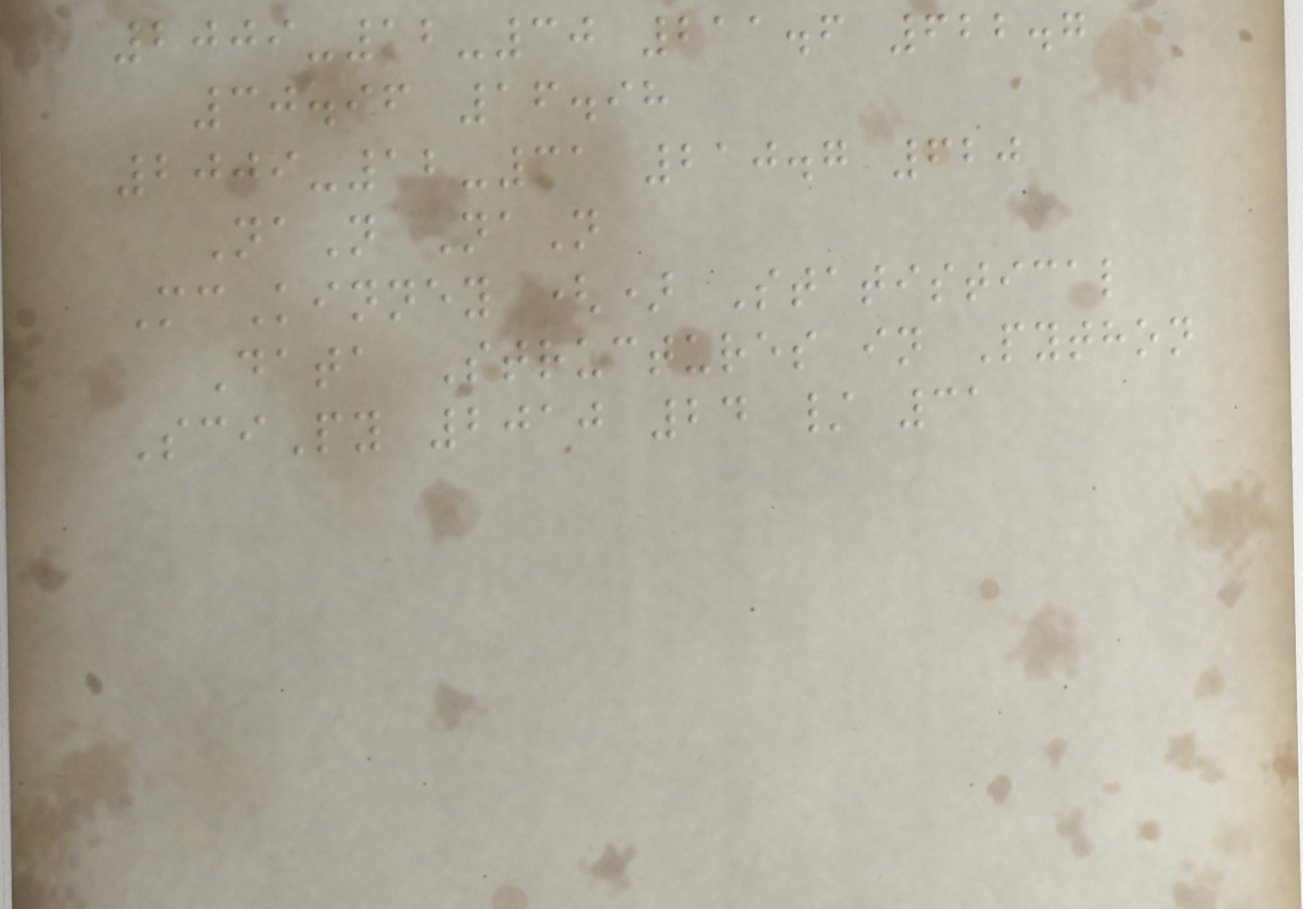2009-12-30 211.6 622.7
30.96 16.98
2009-12-31 210.7 620
NaN NaN
McKinney () Statistical
Data Structures in Python
SciPy 2010 24 / 31
